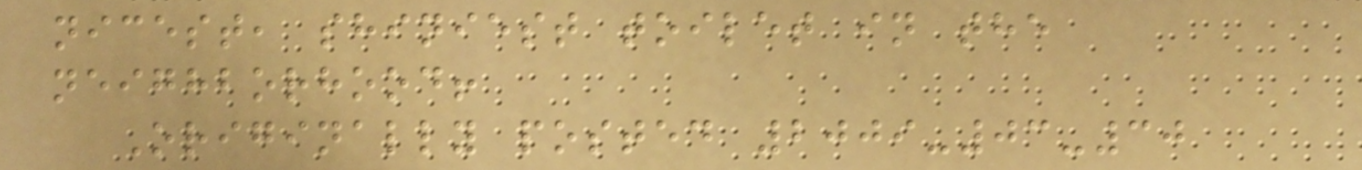nicest, shiniest toilet in the
neighborhood!
Originally posted 2009-03-30
